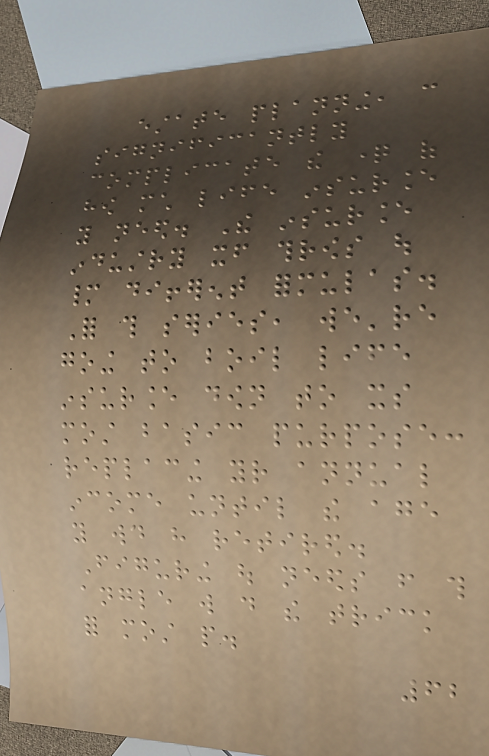estate planning, can
significantly
complicate the question of
how much life insurance
you need. The insurance
industry itself throws out
many different formulas.
For this series, we're
going to boil life
insurance down to its
most basic purpose:
replacing your annual
income until the age
you would have retired.
Figuring out needs from this
angle will do the trick
for most people.
62
